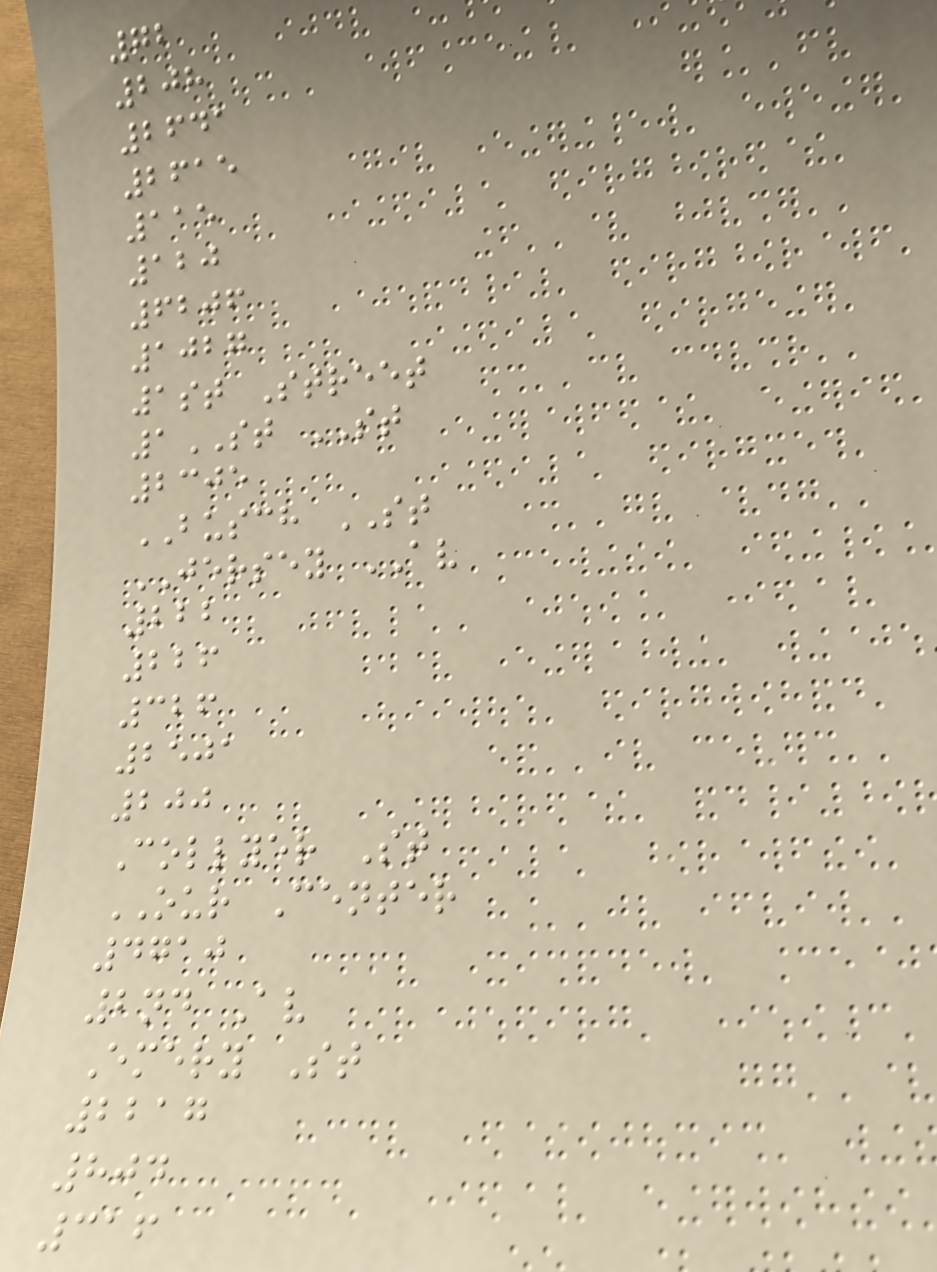72
208
2641
2615
115
120
6206
1027
1st Street
1ST ST
2305
BUSCH ST
JERSEY AV
222
226
326
2501
200
Collyer St
OUR Center
4710
2nd Av
Emery St
2217
804
316
